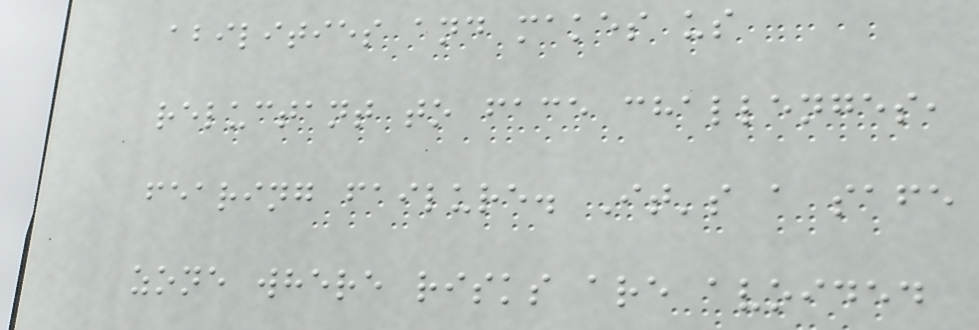abilities and makes us
reluctant to face challenges,
fearing failure. It's a safe
zone where risks are avoided
